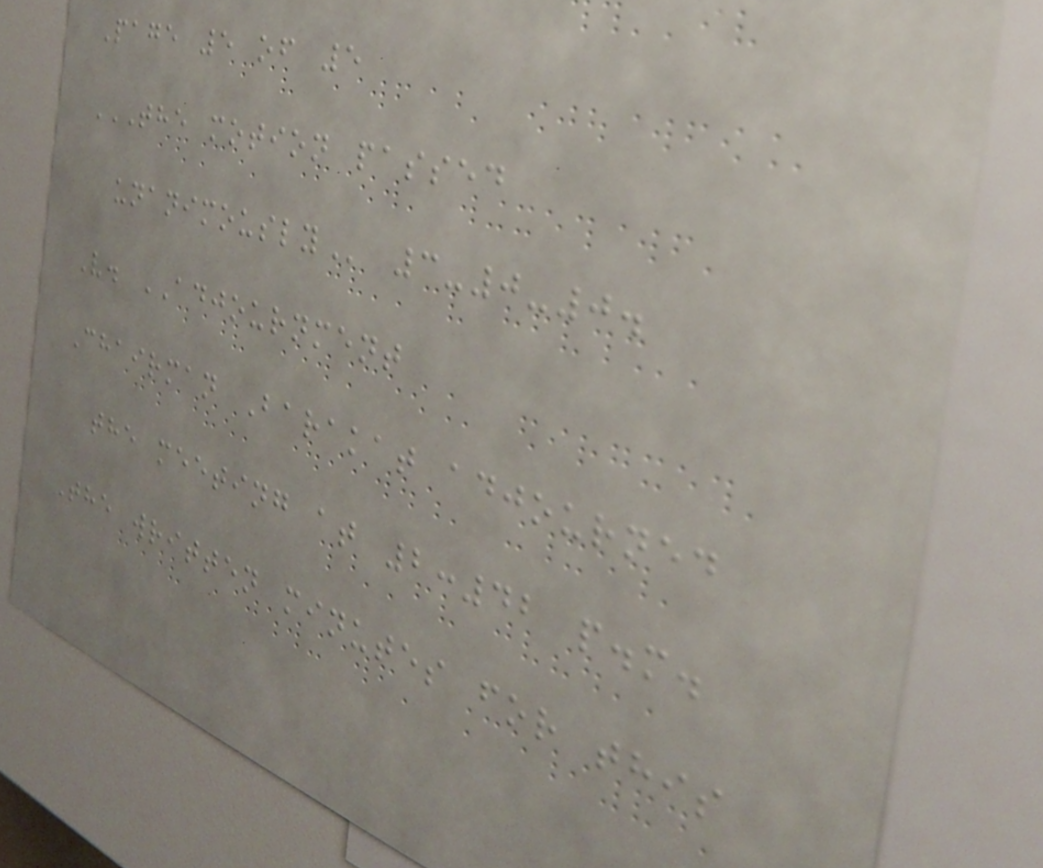Page 5 of 5
THE MOTION PASSED
UNANIMOUSLY 3-0-0.
V. ADJOURNMENT
Chairman Barakat adjourned
the meeting at 2:42 p.m.
The written minutes for this
